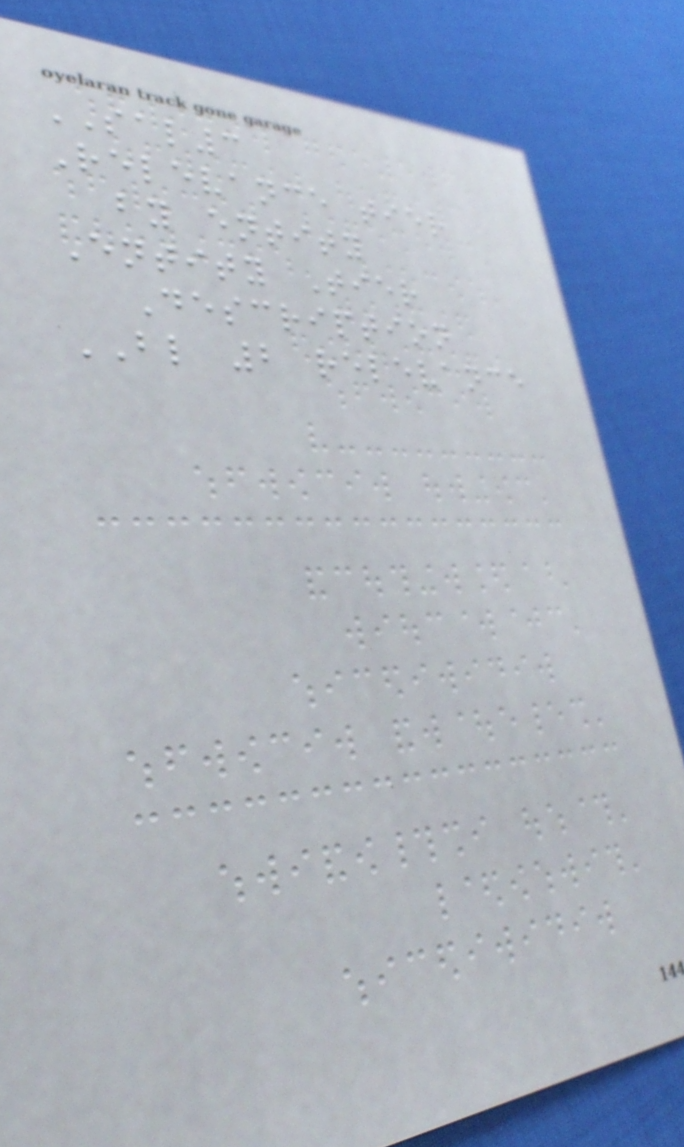SAL3
Relevance tier
by entity
Entity Tier
Description
BL 2 relevance
